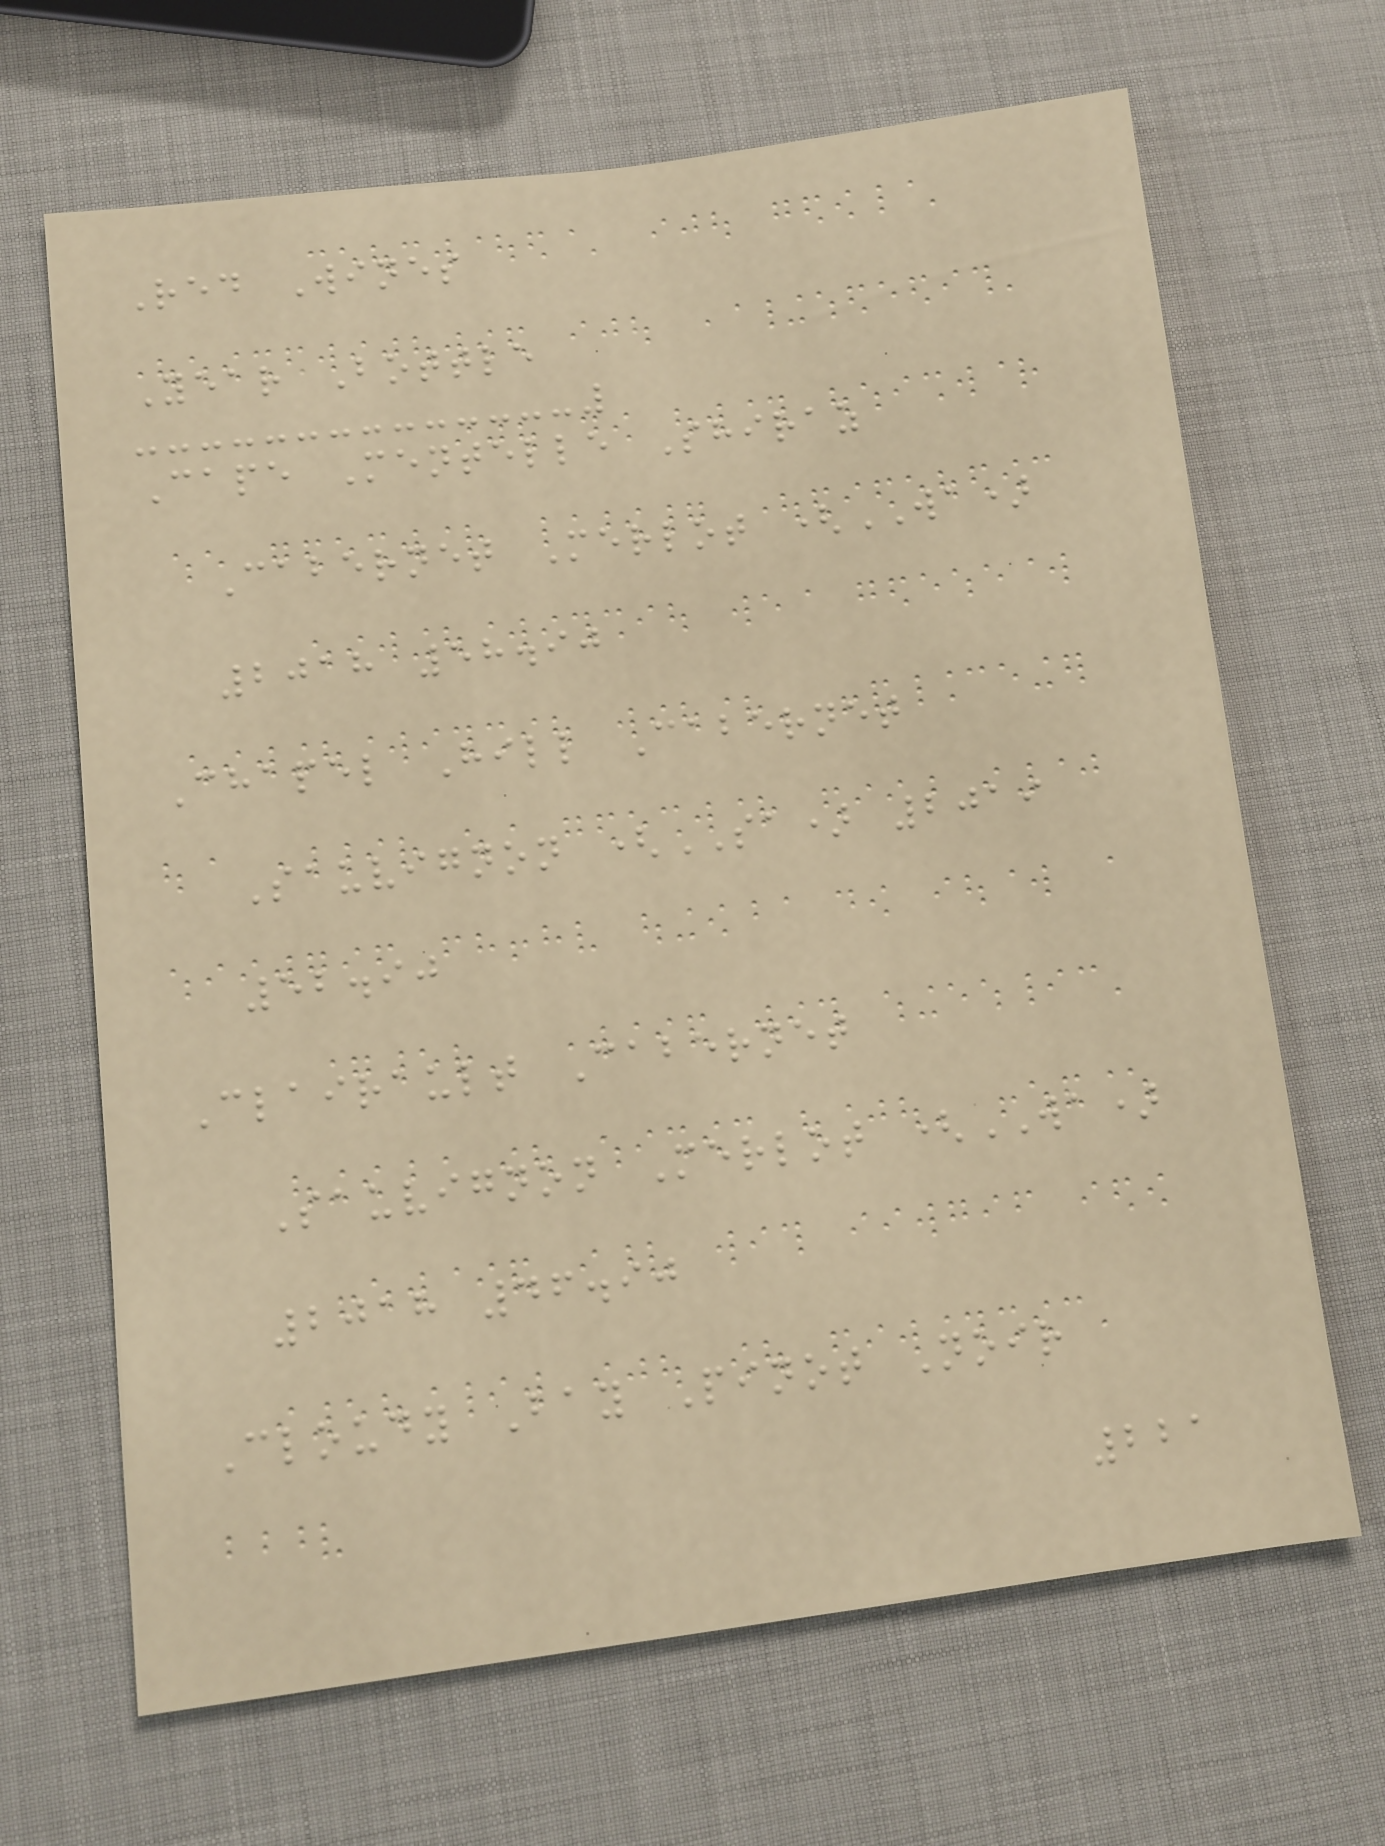Red Wines
Year Bottle
Cape Mentelle Shiraz
Cabernet Merlot (WA)
2018 58.90
Chapel Hill Cabernet
Sauvignon (SA) 2019
52.90
Clairault Cabernet
Sauvignon Merlot (WA)
2018 46.90
Cloudy Bay Pinot Noir
221
